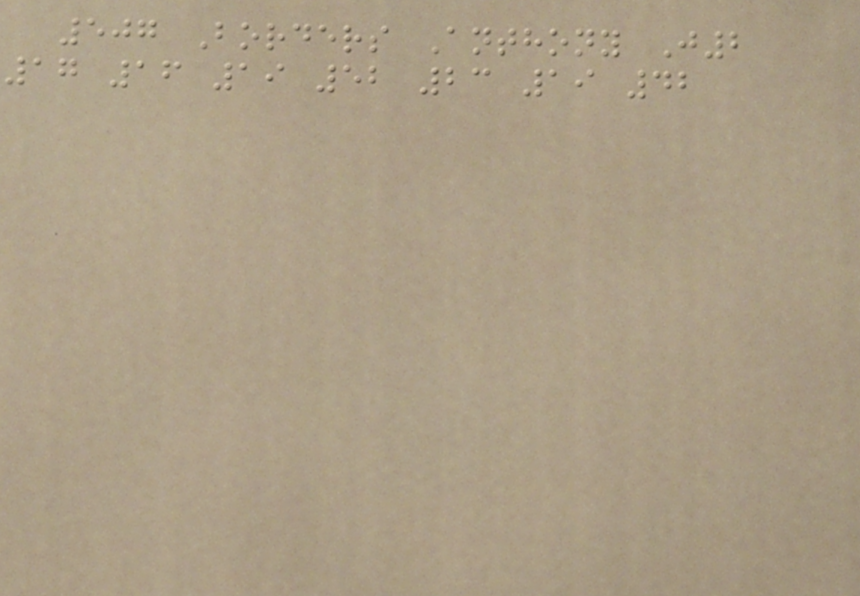507 Borders Anthony J2
17 16 19 52 23 19 42
